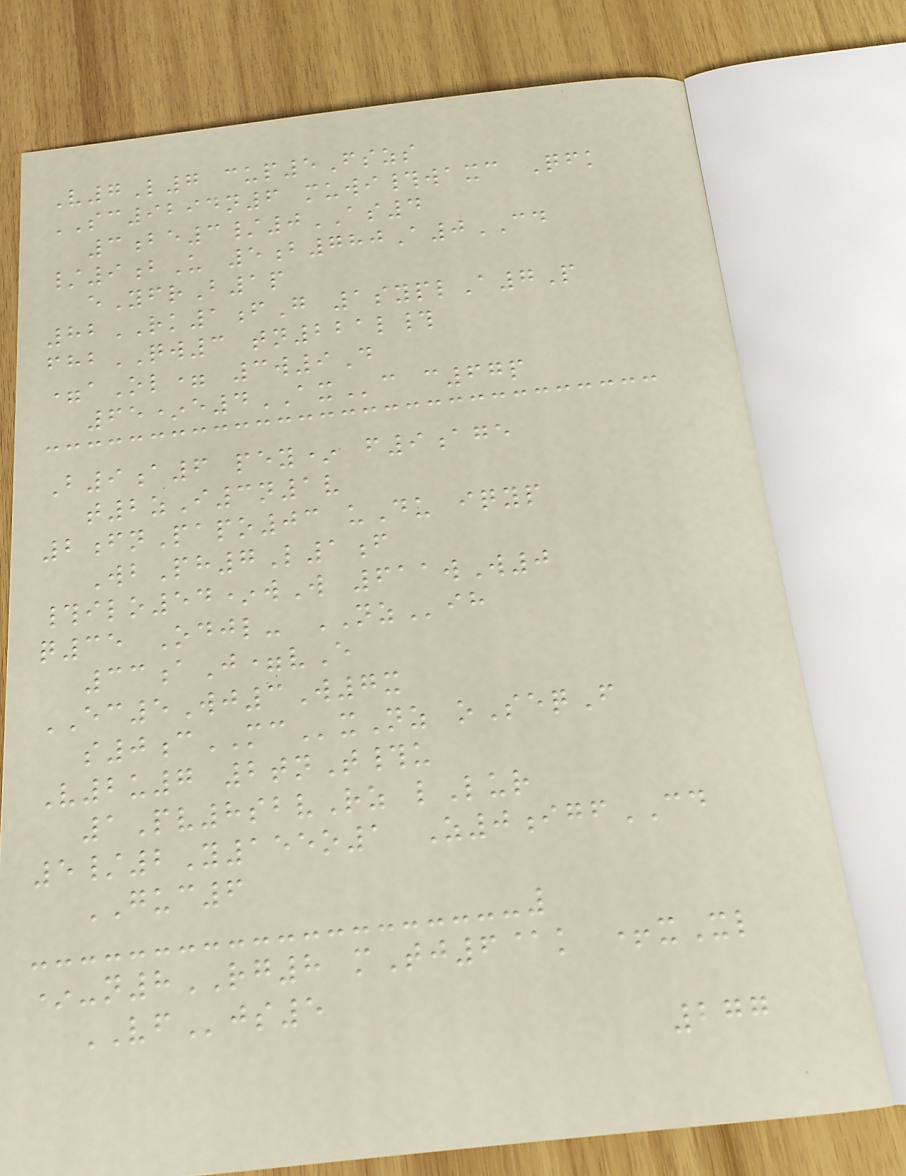V7L7 cup5Fszs
SC9294n6 muwi#waxc Qfk
3be3/0AS4
/9bU 5b780A0CD
eYfrB1p
82RK1fG 1syplA7P
fhbQW3 tn221l#
=aOl= 3w9D
65*e4AXc c67p
B9a6 pey* f9age
t2zI3n1v
2fnPapo03 uDu iqyp
WbPh7L1f
#ilo54*wW 611wW0
q35 Odjl- NZih
33aJ=vE
EC5Wj3W7x
s0cMCxNz oSeqF
V2u7 2tnT#u
1Pv8sbvRz lLur
5/2Y155o1 Z0igfCD
GUC6
*-n8RG8 mTj6@k +xXl
VFjs5
277
